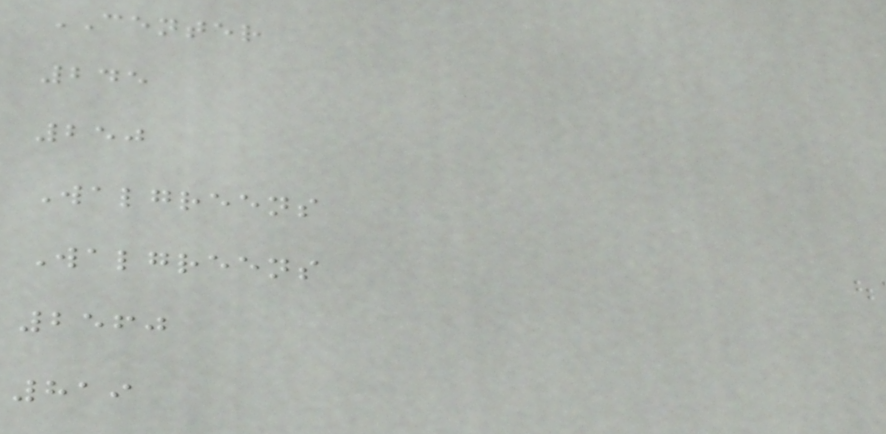CENTER
245
250
Walgreens
Walgreens
2560
819
